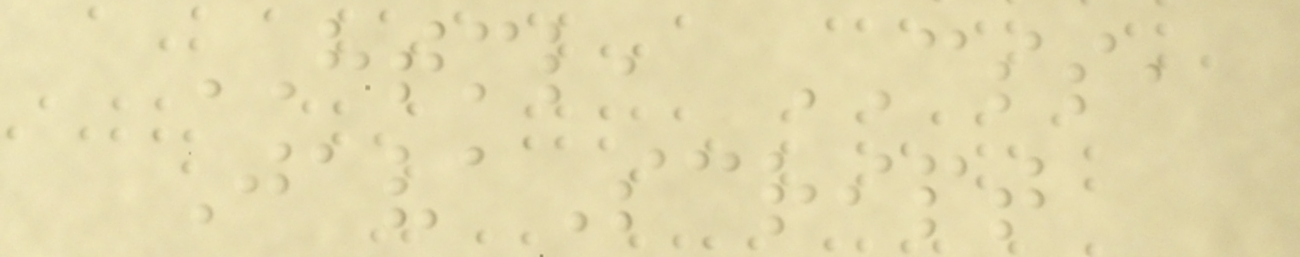HTML, CSS,
JavaScript
